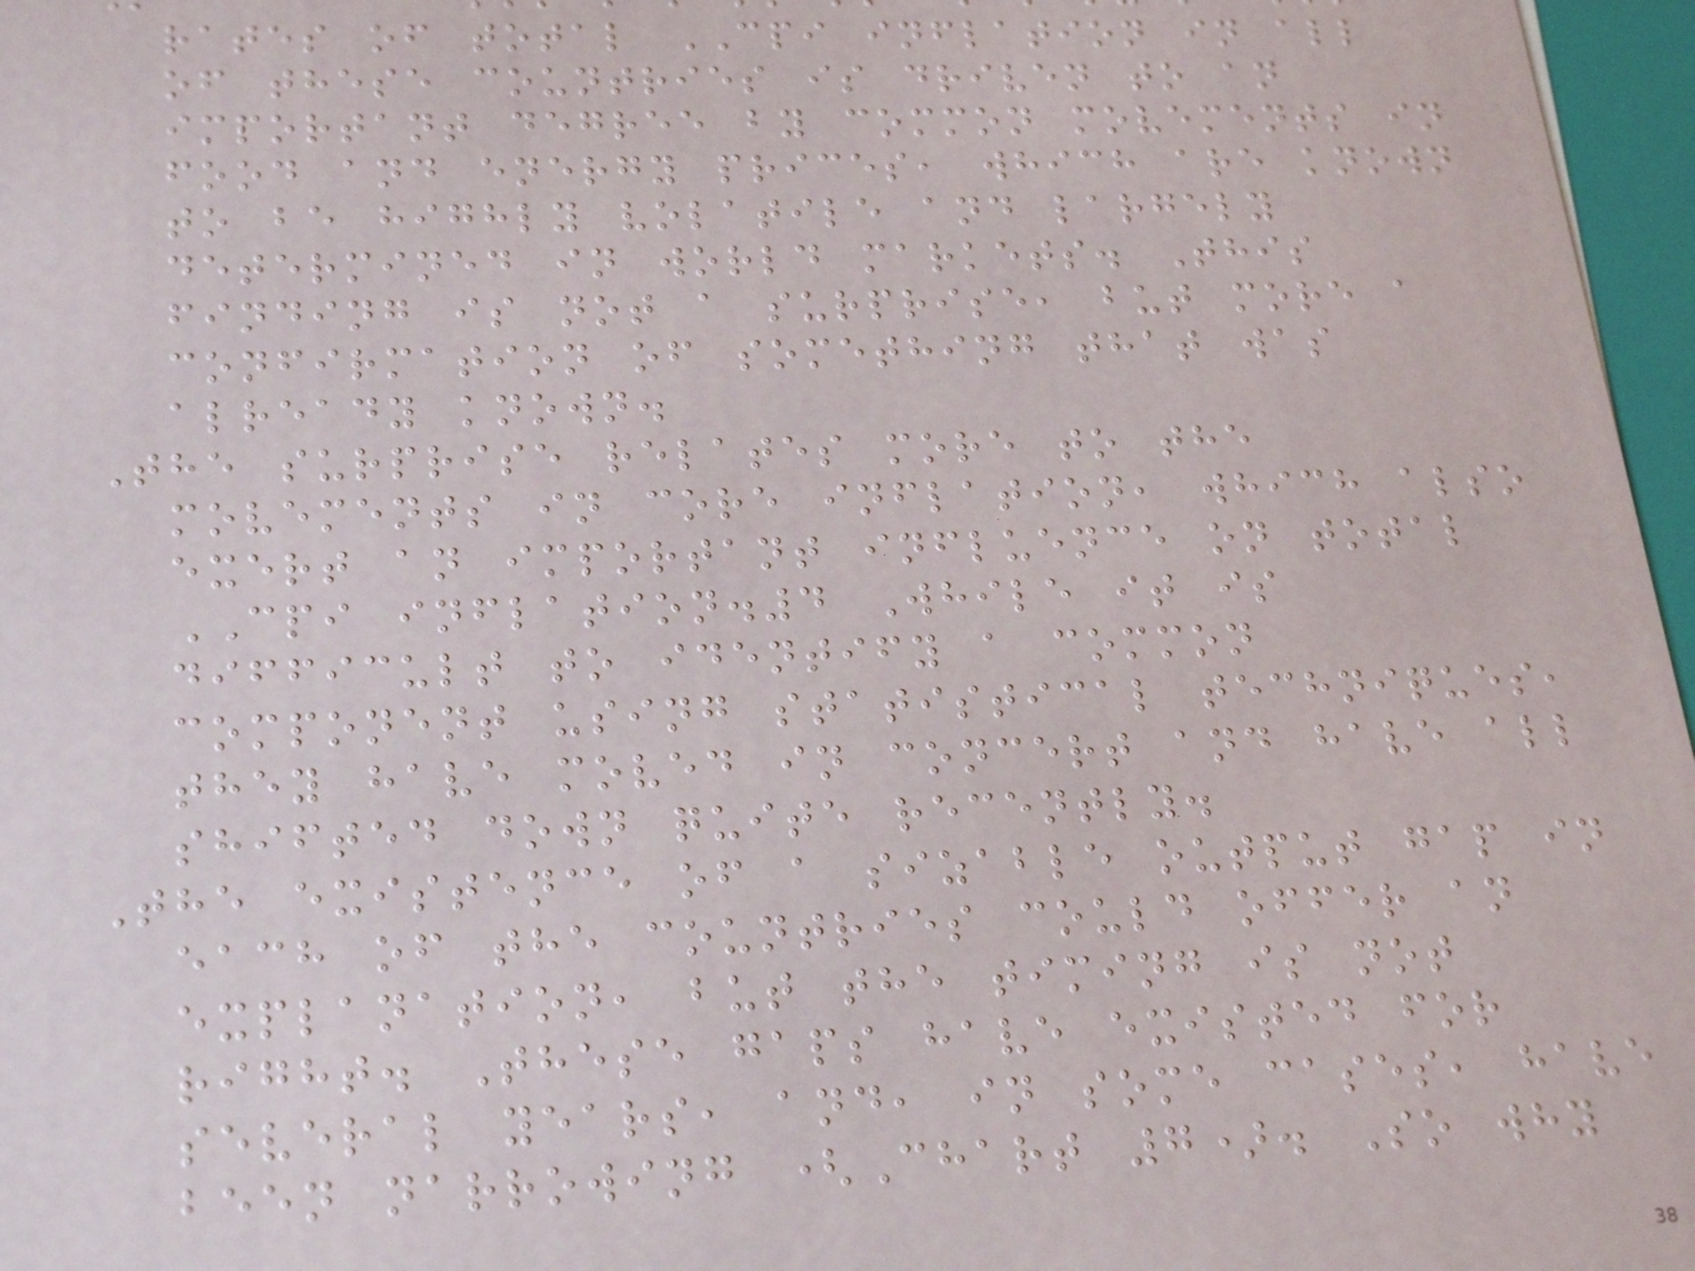rates of total CPI inflation in all
of these countries is driven to an
important degree by common movements in
food and energy prices, which are known
to be highly volatile and largely
determined in world markets. This
finding is not a surprise, but more a
confirmation of something that was
already known.
The surprise relates more to the
movements in core inflation, which also
exert an important influence on total
CPI inflation.4 While it is
difficult to identify a common
component using statistical techniques,
they have moved in concert and have all
shifted down quite recently.
The existence of a sizable output gap in
each of the countries could offer an
explanation, but the timing is not
right. These gaps have existed for
several years, and, in some cases, have
been narrowing (Chart 7). So why
